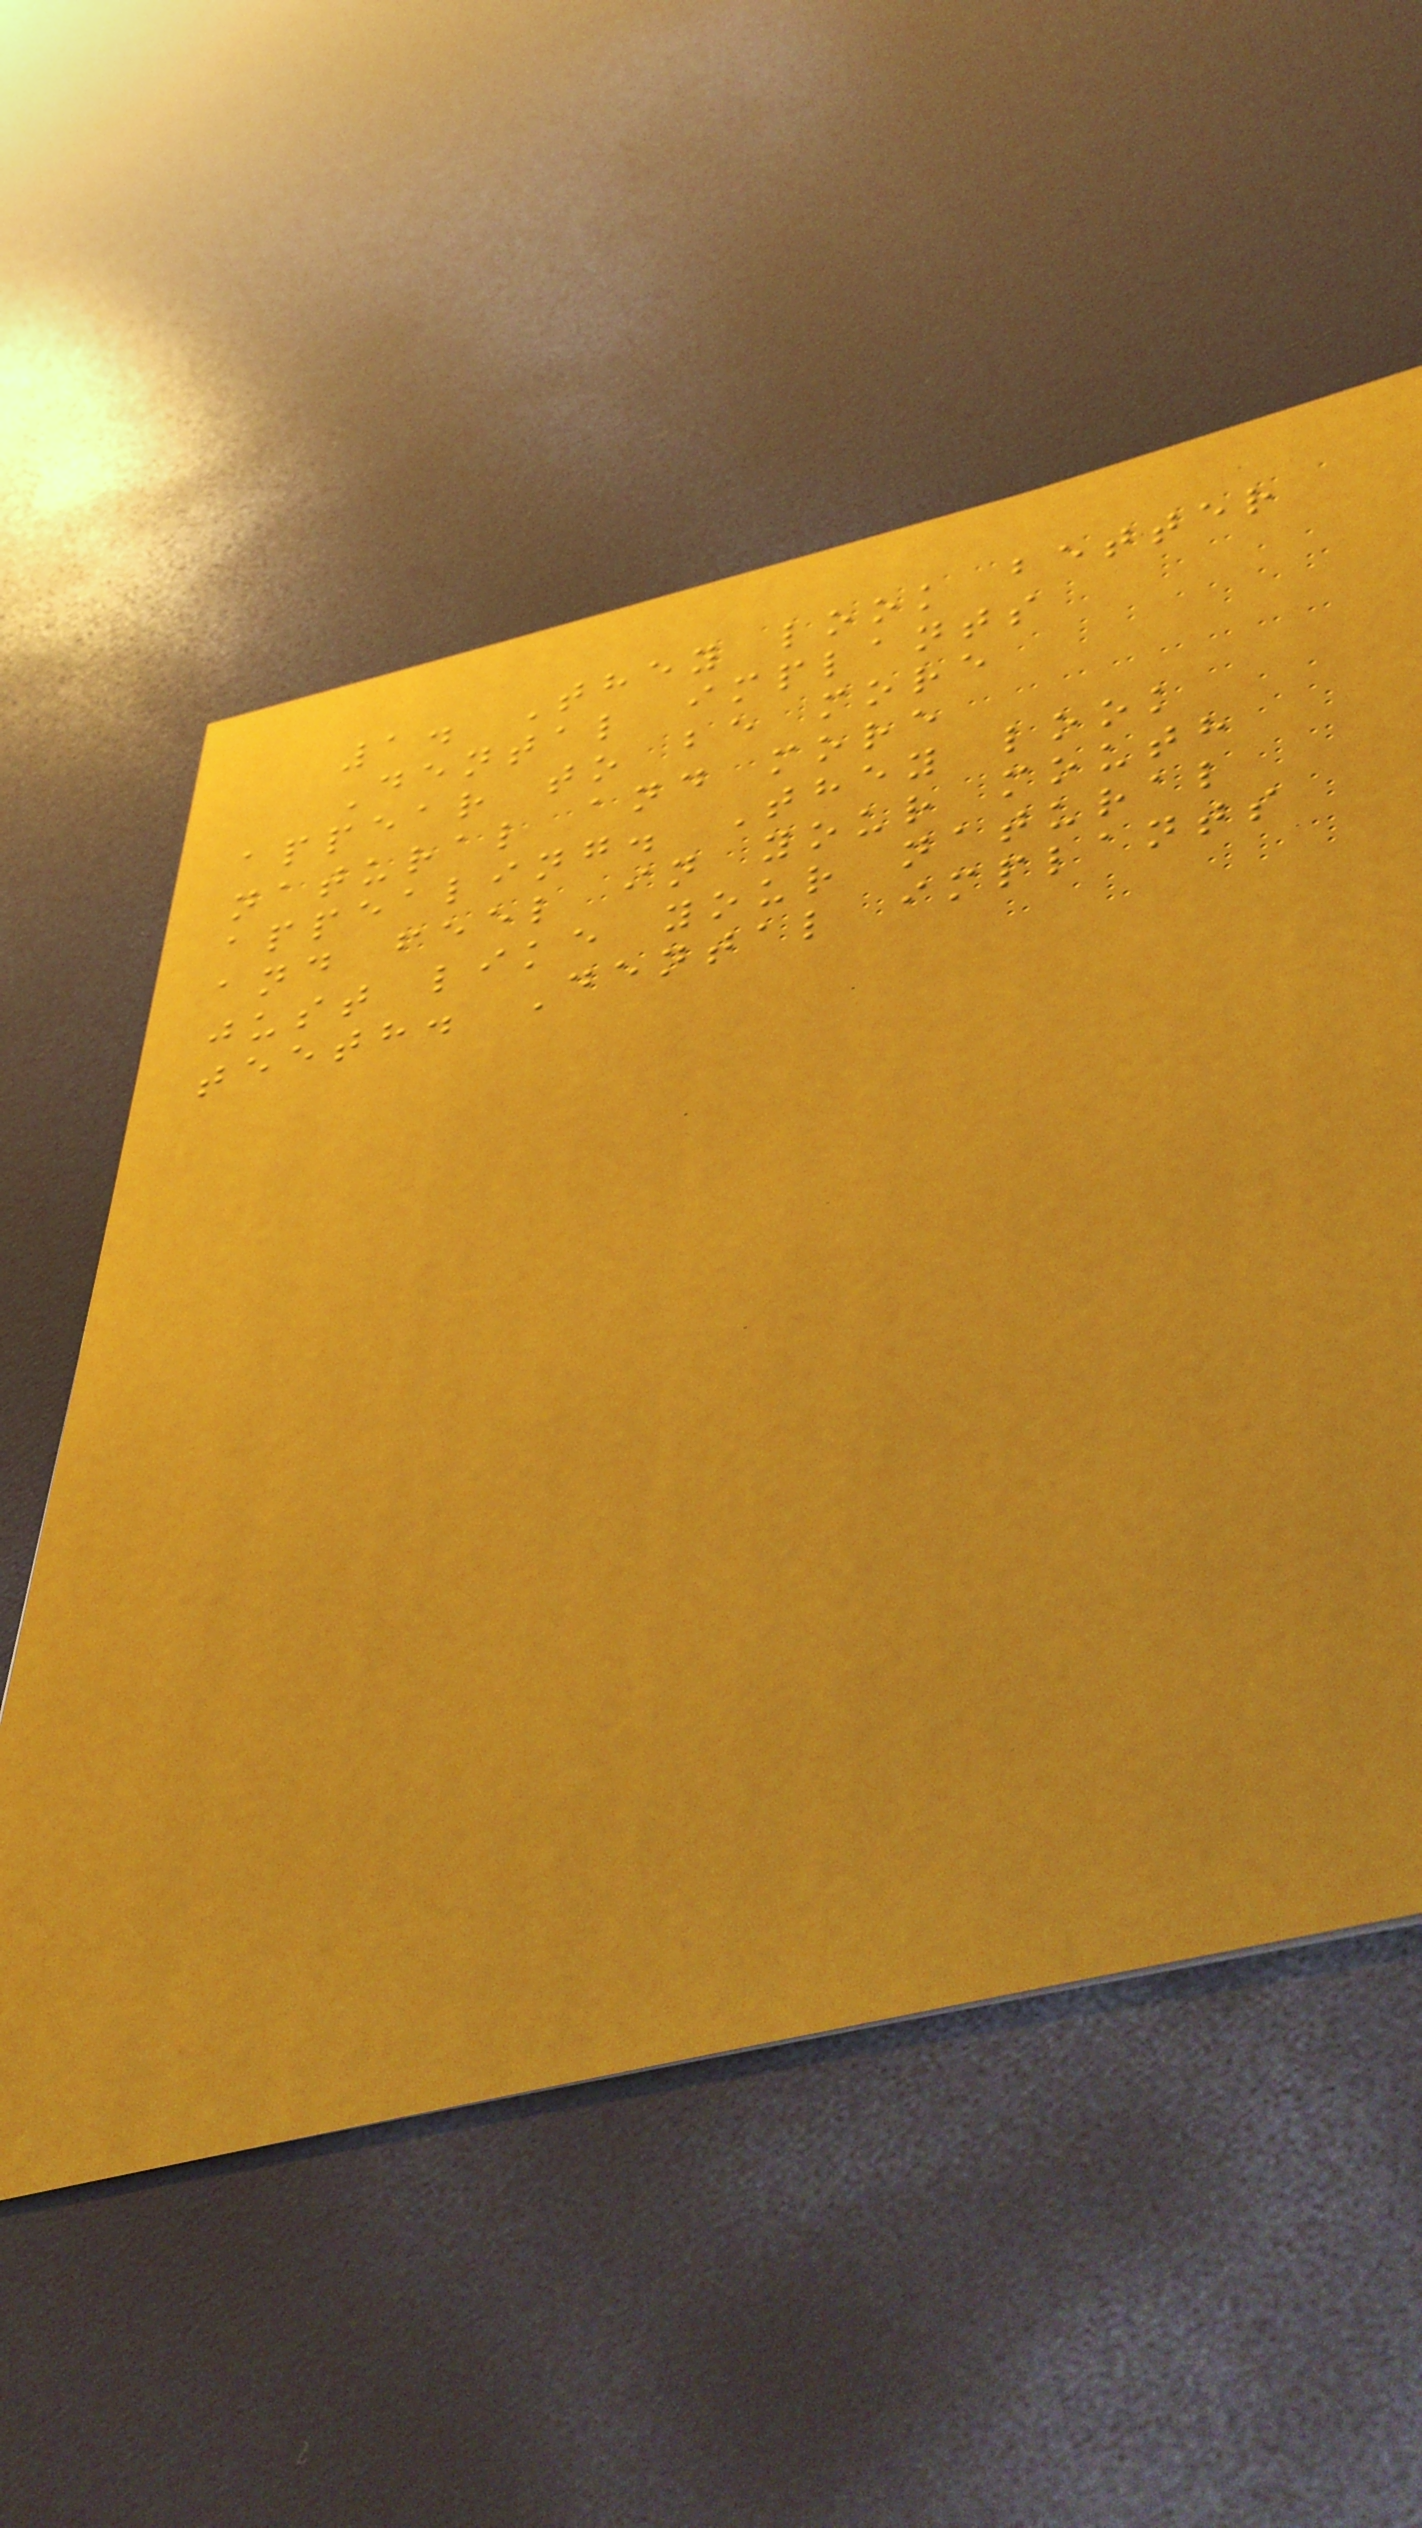1. They look better
Dental implants
appear to be more
natural and more
appealing. They look
and feel in your mouth
just like your natural
teeth. Dental implants
